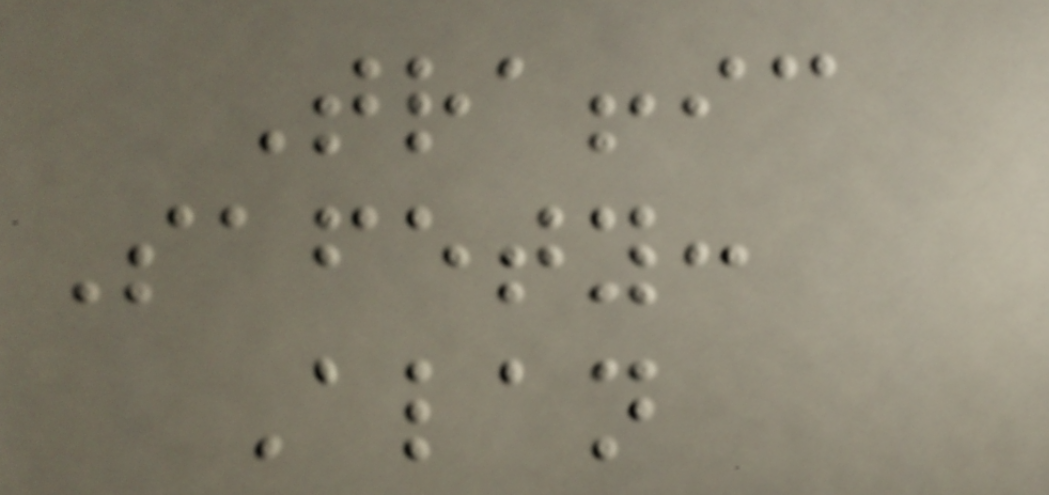Traffic
Safety:
Alan
